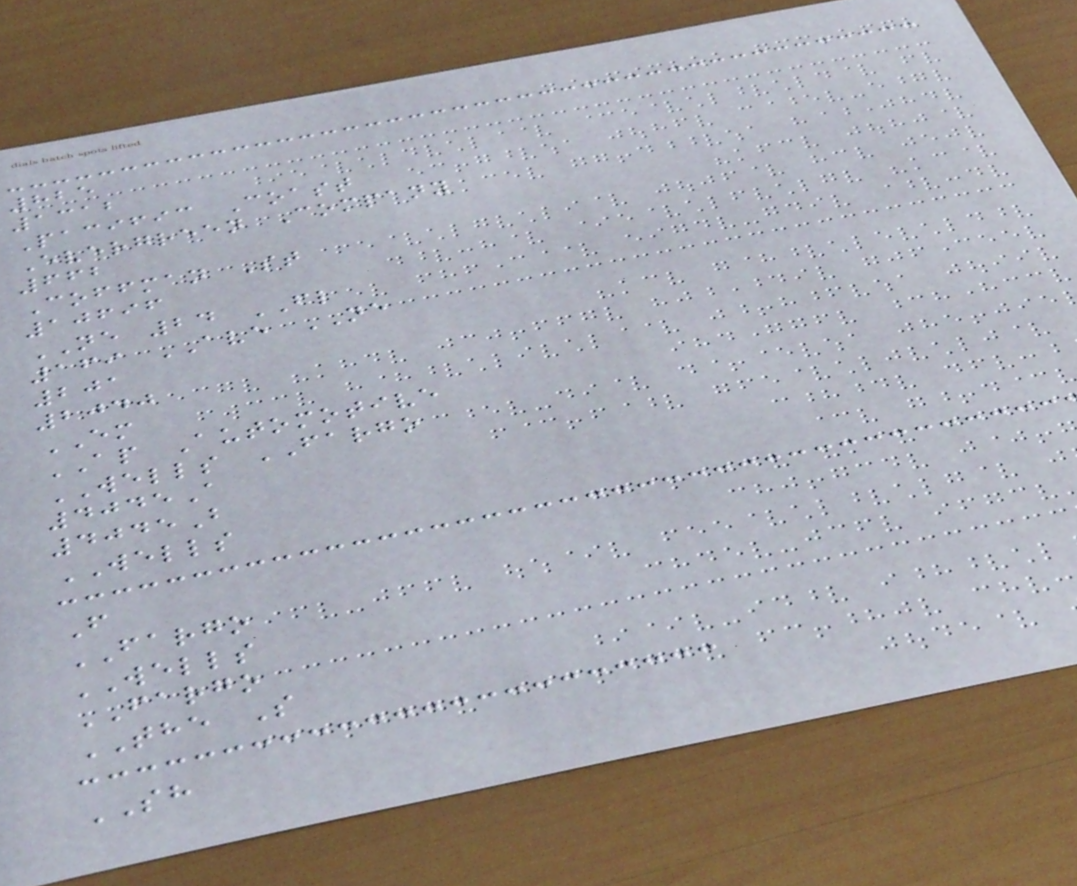825
1312
Pacific Coast
Evergreen Company
662
Coffman St
10696
NE 24 FL
169 AVE NE
201
2040
EM
AP Automotive
WELLS FARGO
4045A
4045B
WELLS
F
FARGO
WELLS
FARGO
THE S
SH
